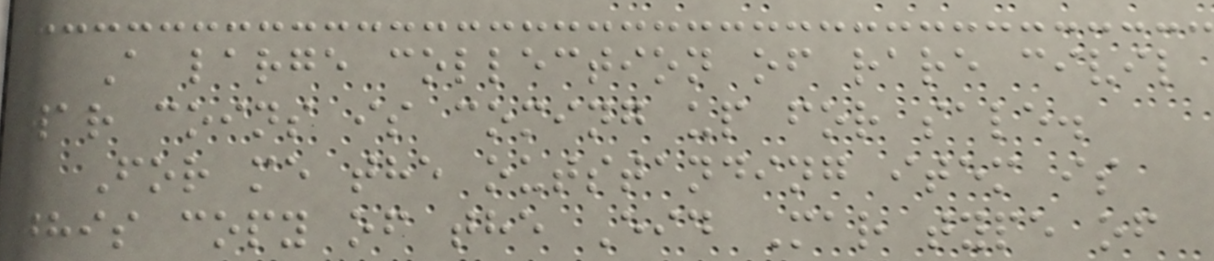A large collection of rare civil
war coins is coming up for sale.
For me the outstanding item is
this copy of the Eid Mar type of
